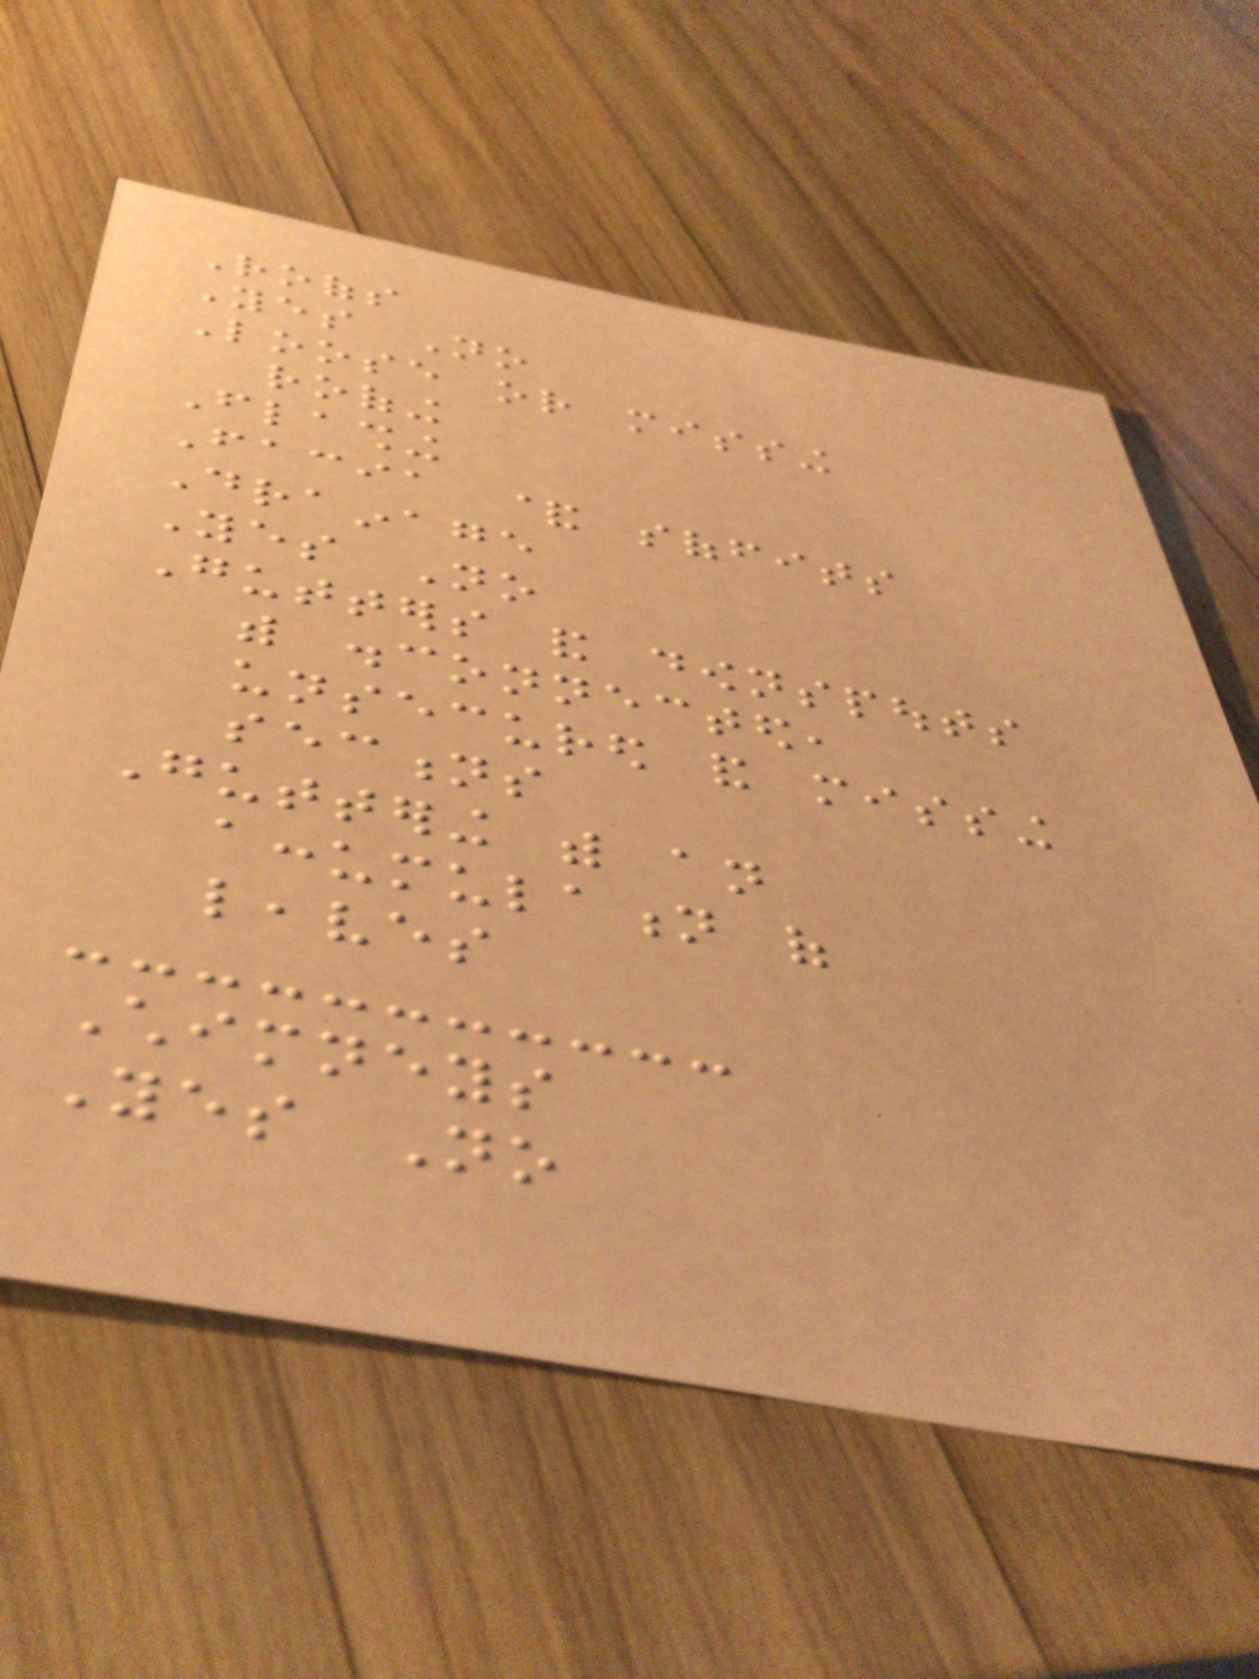Roofs
Yes No
Loose or missing
roofing
Flashing
Facia & soffits
Drainage
Yes No
Gutters and downspouts
with disconnected,
unsecured and missing
sections
Guttering with an
accumulation of
leaves
Chimneys
Yes No
